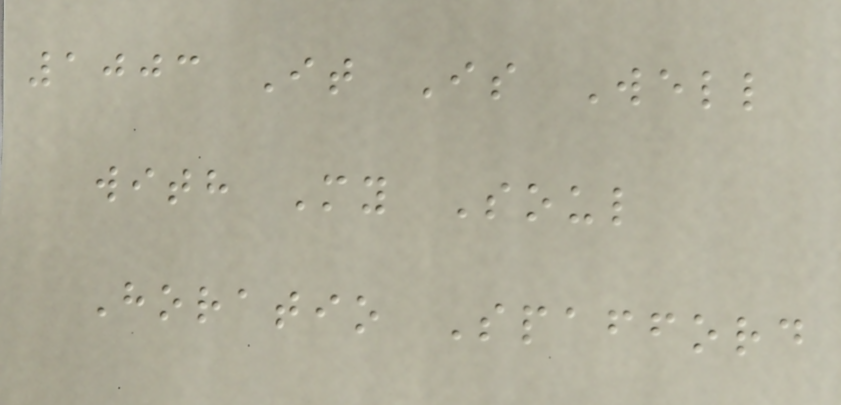1003 It Is Well
with My Soul
Horatio Spafford
